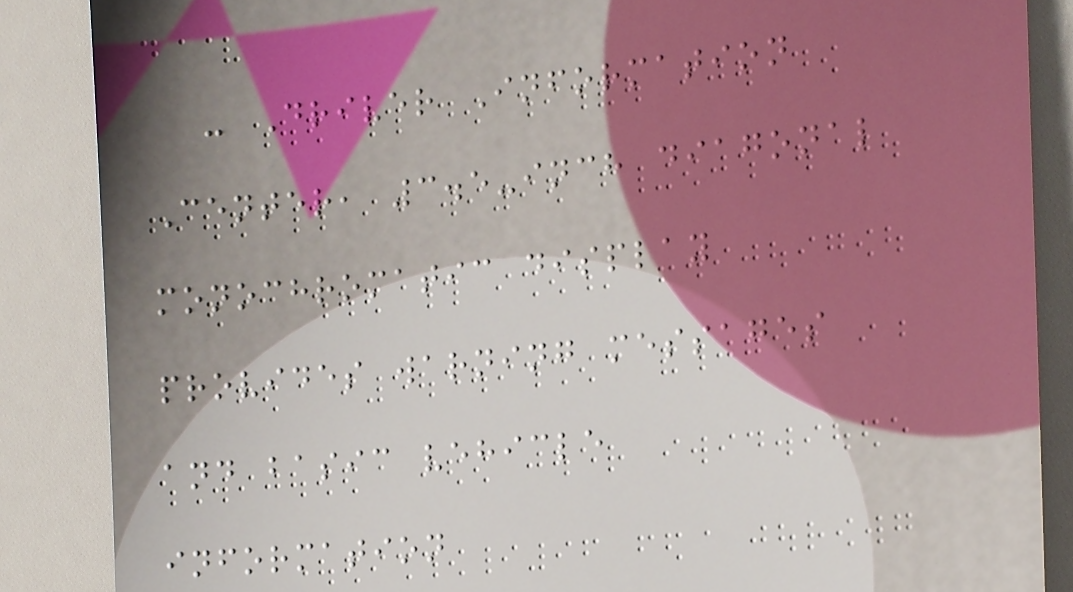- Driver Information
Center, 3.5-inch diagonal
monochromatic display
provides warning messages
and basic vehicle
information
